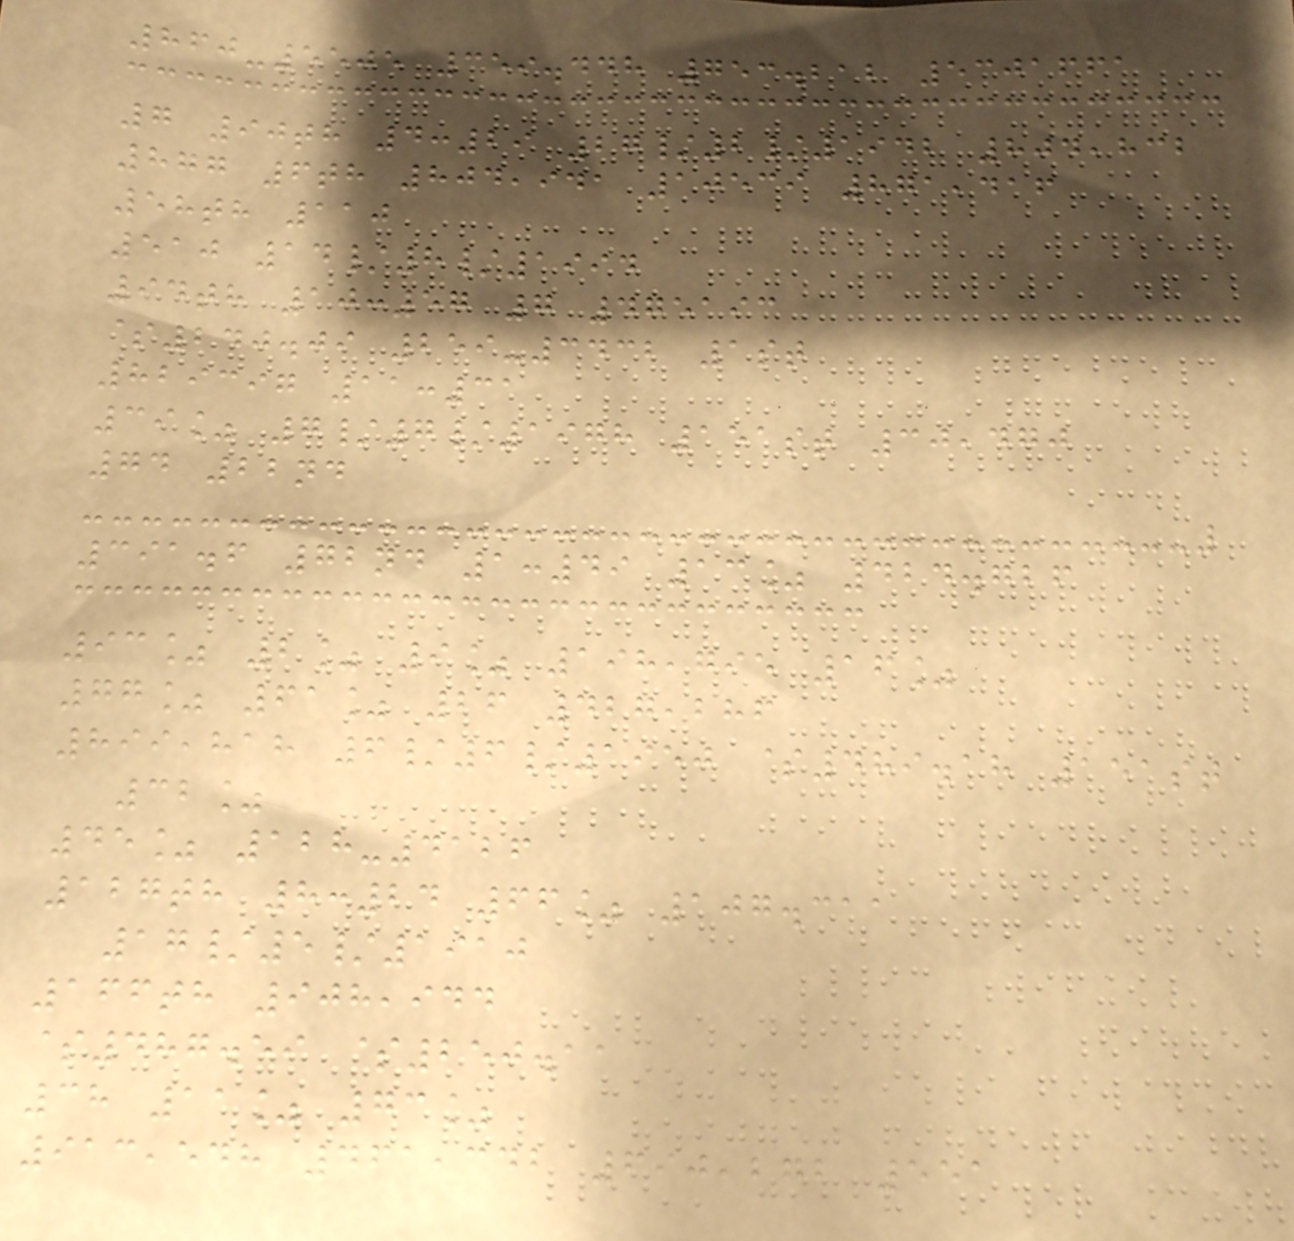860-5505 359.448 753.212 5301661
7 90th 4:29 27/2/1942 804,832
877 6th 804,941 10539 871,416
58th 110
510 14/8/1994
94th 10:57 7 475193
$240.09 259-3432 1st
829397 11:31
39% 7/7/1978 151st 30,470
74 22nd
391.6 72nd 1:49 13% 424.726
93% 2% 9% 198,795 16%
77% 61% 26 427,286
899,818 6/6/1950 $489.18 151st
32%
45% 128-4126
127th 8:24 66% 107.311
17/5/1910
166th 908,944
$487.59 $250.11
38 11% 73%
913,548 461,342 690,272 551
